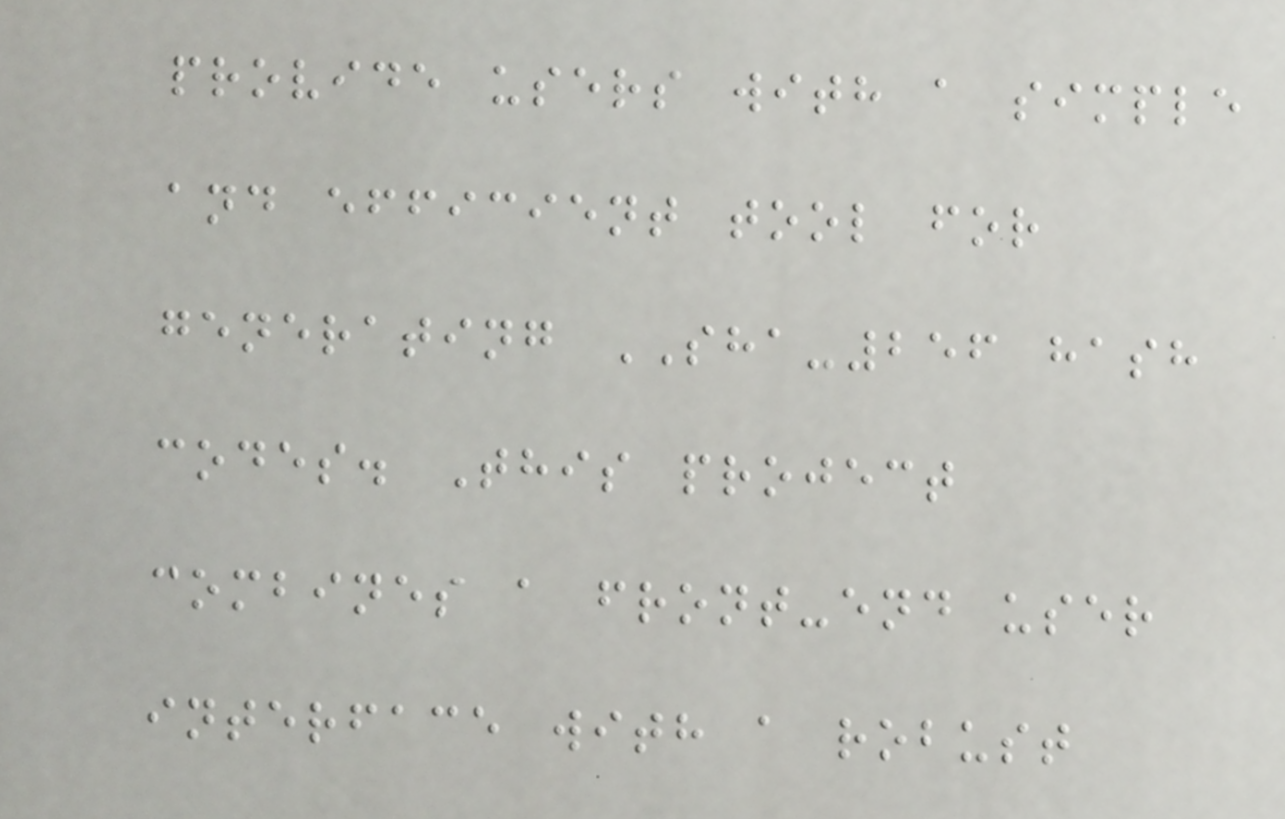provide users with a simple
and efficient tool for
generating SHA-256 hash
codes. This project
combines a front-end user
interface with a robust
